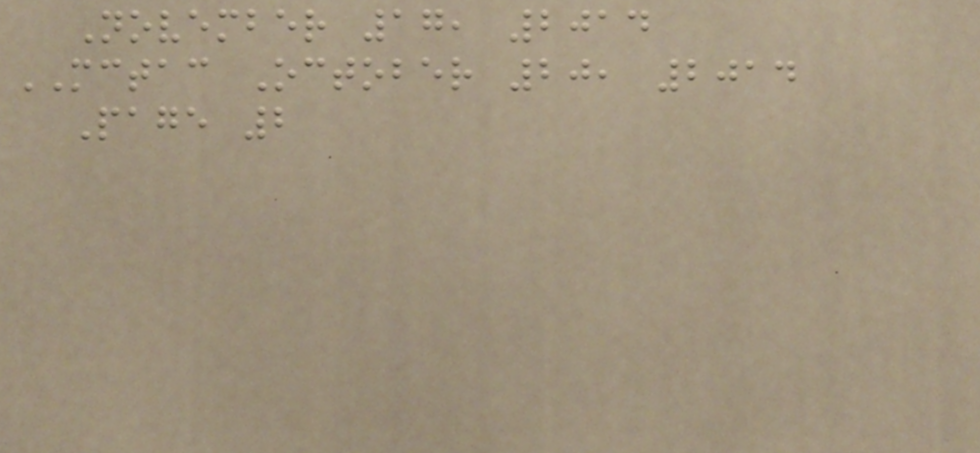November 17, 2014
MCTAC October 20, 2014
Page 2
